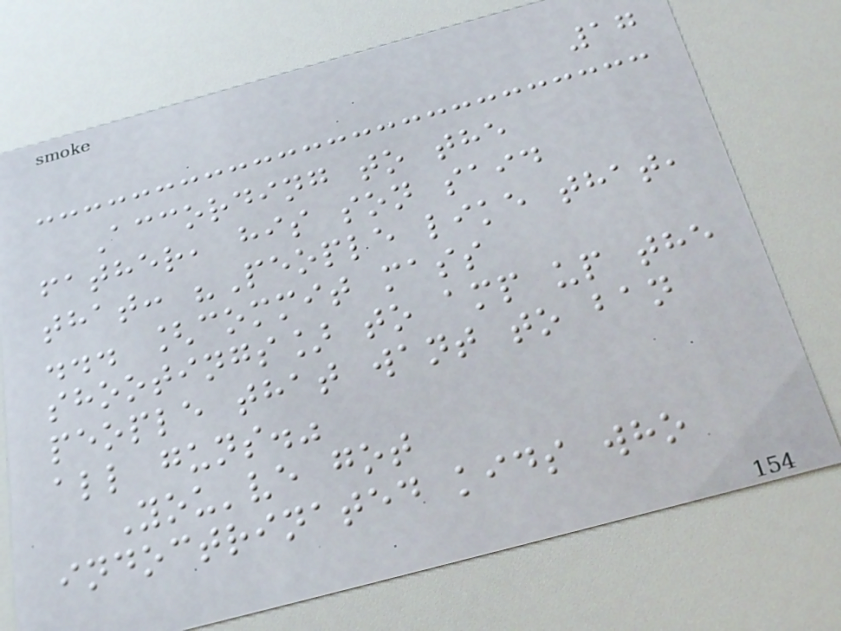17
According to the
father, his son said
that: "People like that,
... [commit mass
shootings] to amp up the
people that want to ban
all guns."
You've got
indoctrinated kids who
